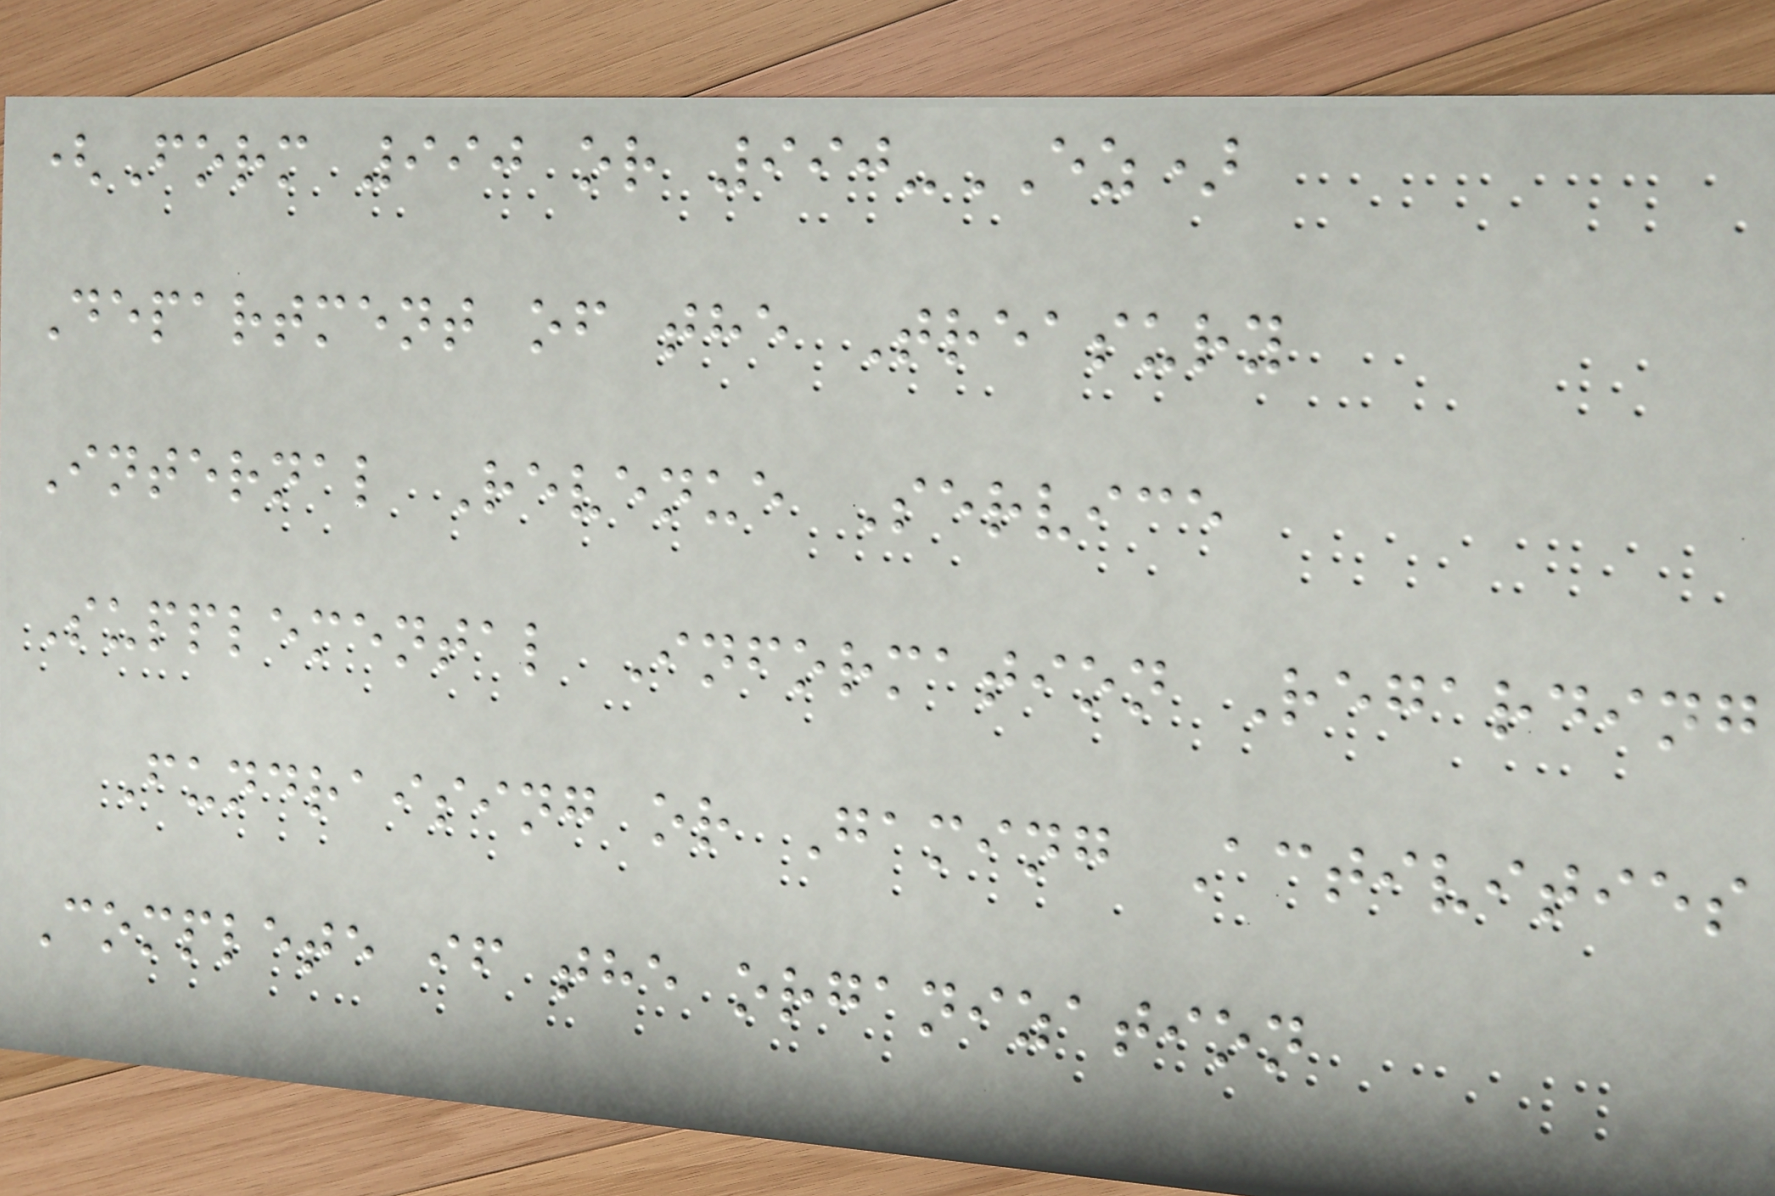(Form 990 or 990-EZ)
Department of the Treasury
Internal Revenue Service
Supplemental Information Regarding
Fundraising or Gaming Activities
Complete if the organization
